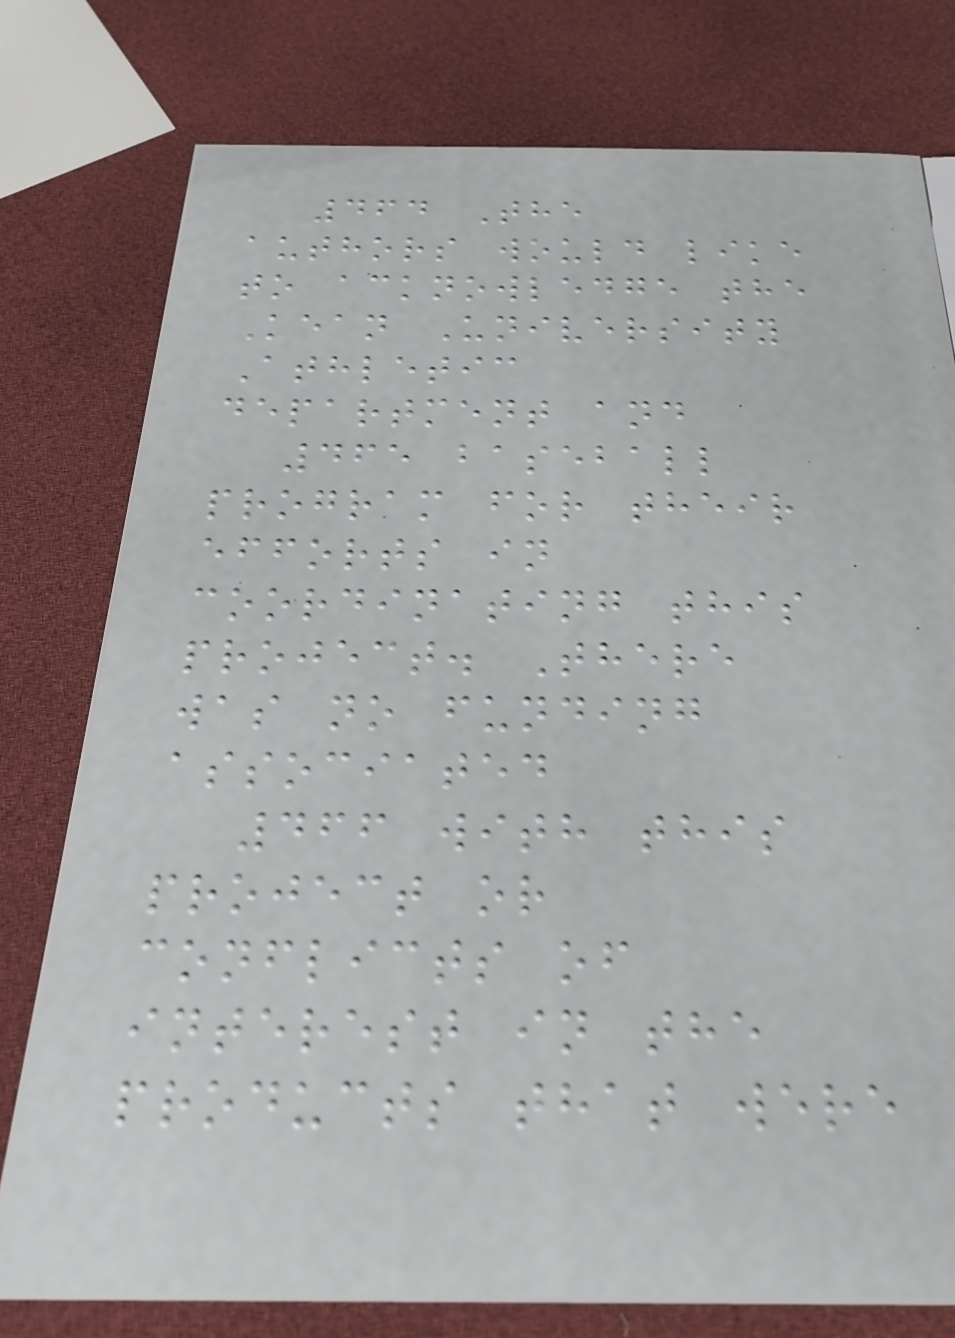464 The
authors would like
to acknowledge the
Kean University
Athletic
department and
465 baseball
program for their
efforts in
coordinating this
project. There
was no funding
associated
466 with this
project or
conflicts of
interest in the
products that were
